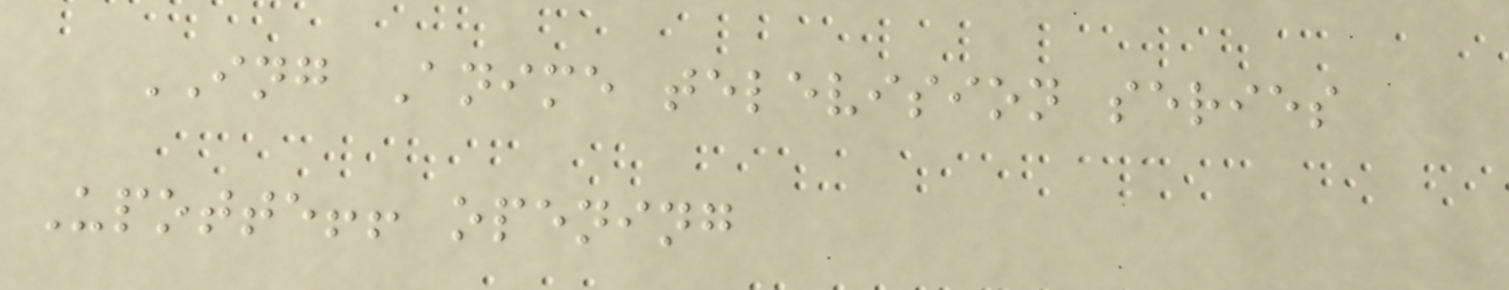ING Anime television series
Upotte!! opening
